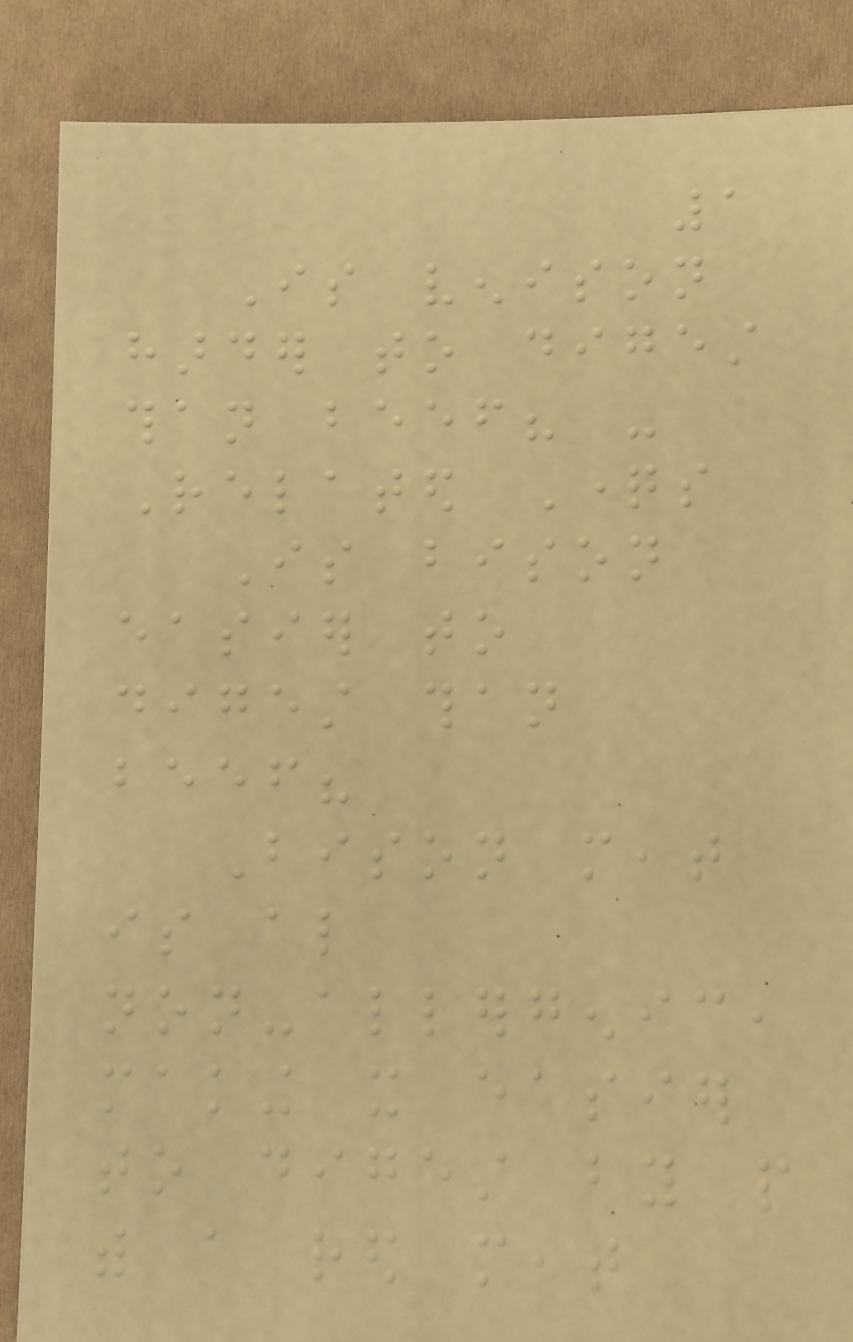1
Is venison
harder to digest
than beef? -
Related Questions
Is bison
easier to
digest than
beef?
Bison meat
is also
non-allergenic,
making it easier
to digest by people
with a red meat
